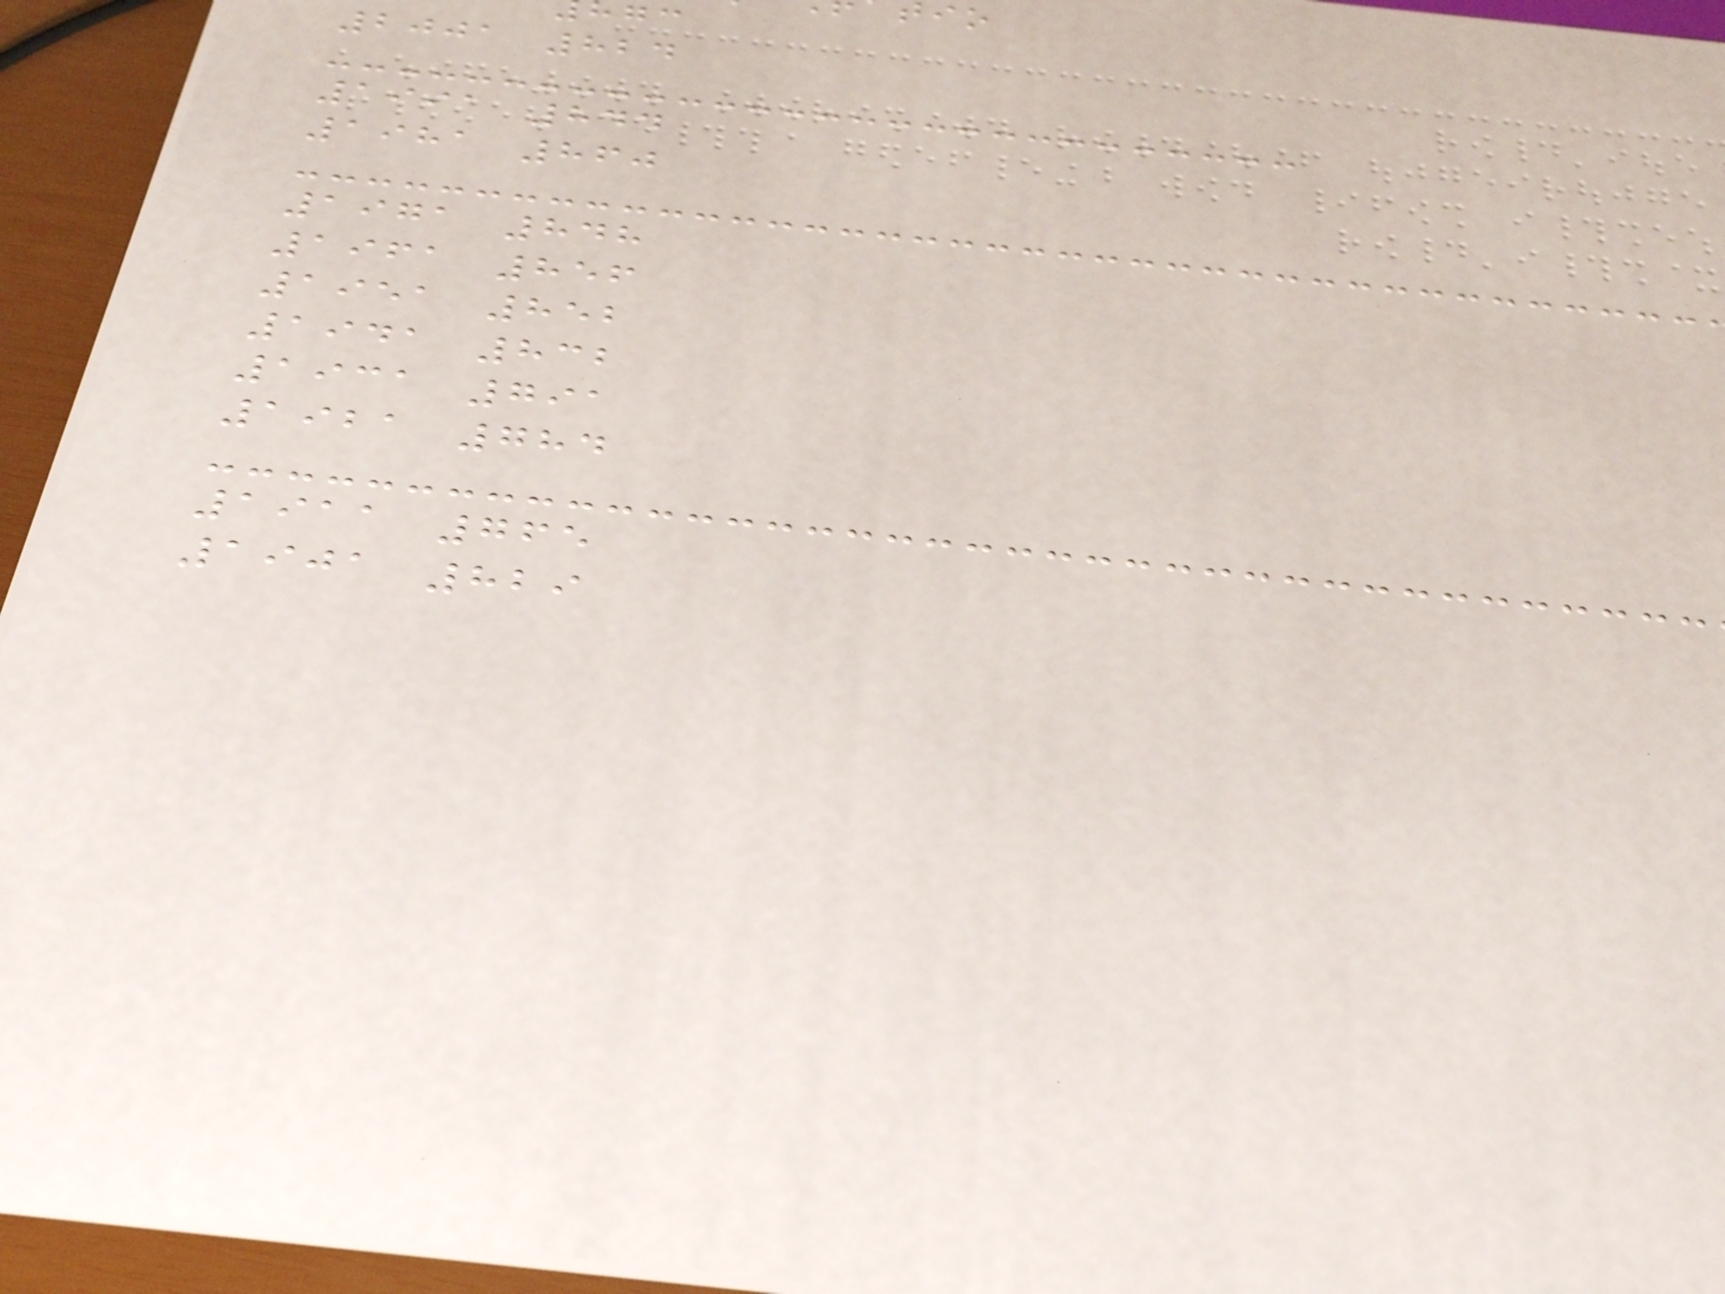2001 824
1991 844
1981 860
1971 848
1961 856
1951 852
1941 832
1931 791
1921 784
1911 765
1901 829
